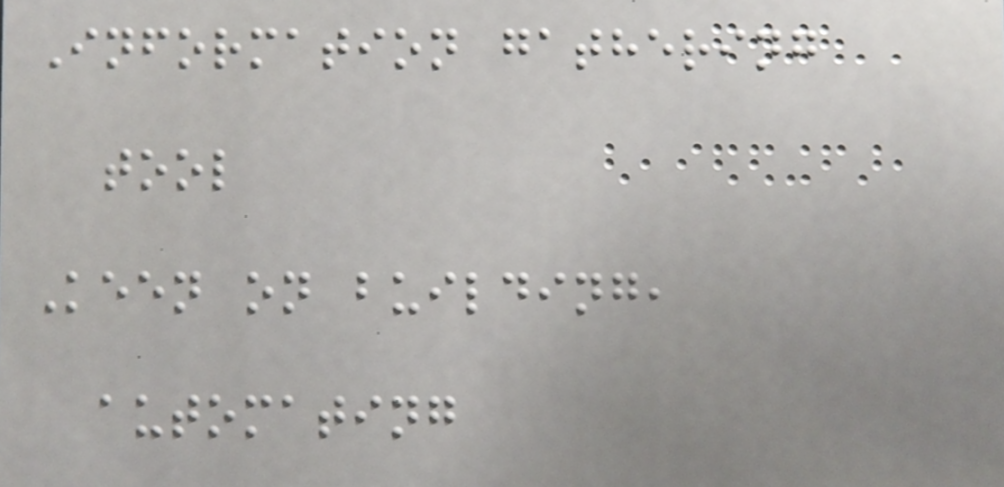Information gathering
tool
Keen on building,
automating
